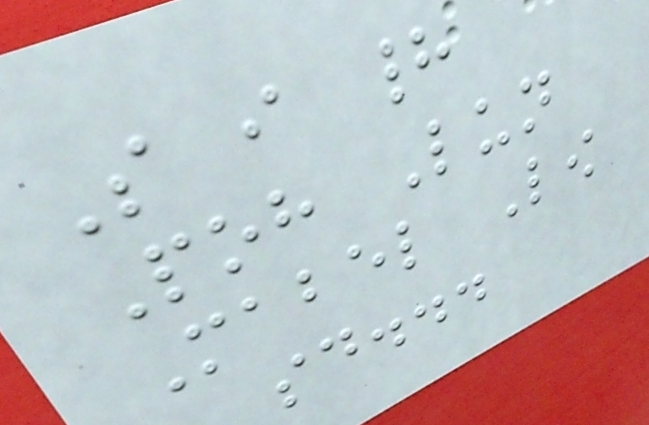So i had
Poh Lun
Mabel Low
said...
